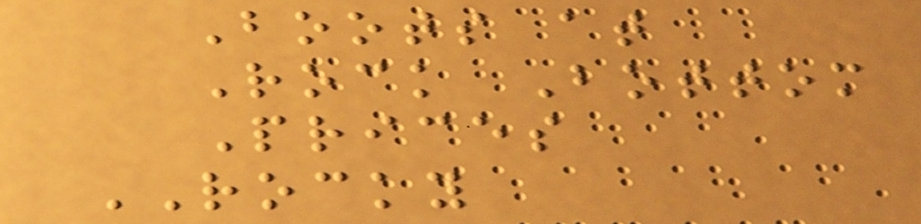Boots at
Rock Bottom
Prices
ROCKY
